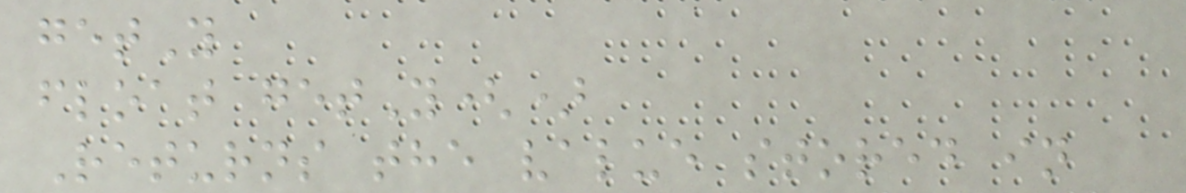getY
float getY()
Returns the value stored in
